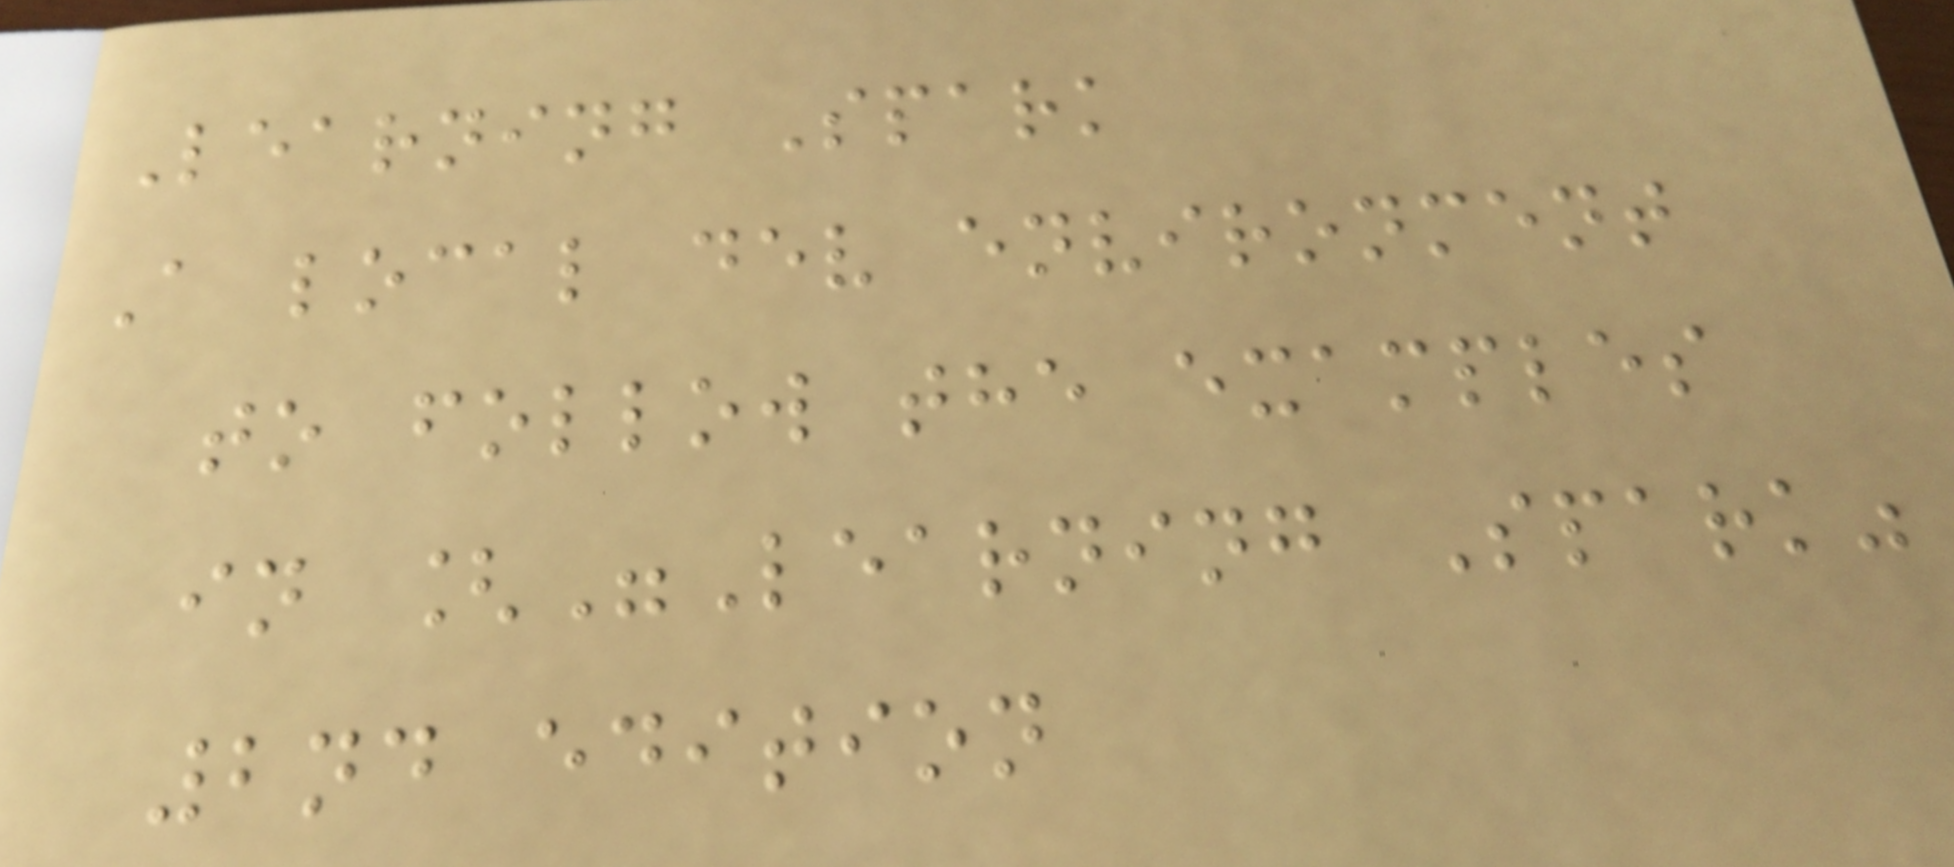Learning Spark
A local dev environment
to follow the examples
in ["Learning Spark"
2nd edition
